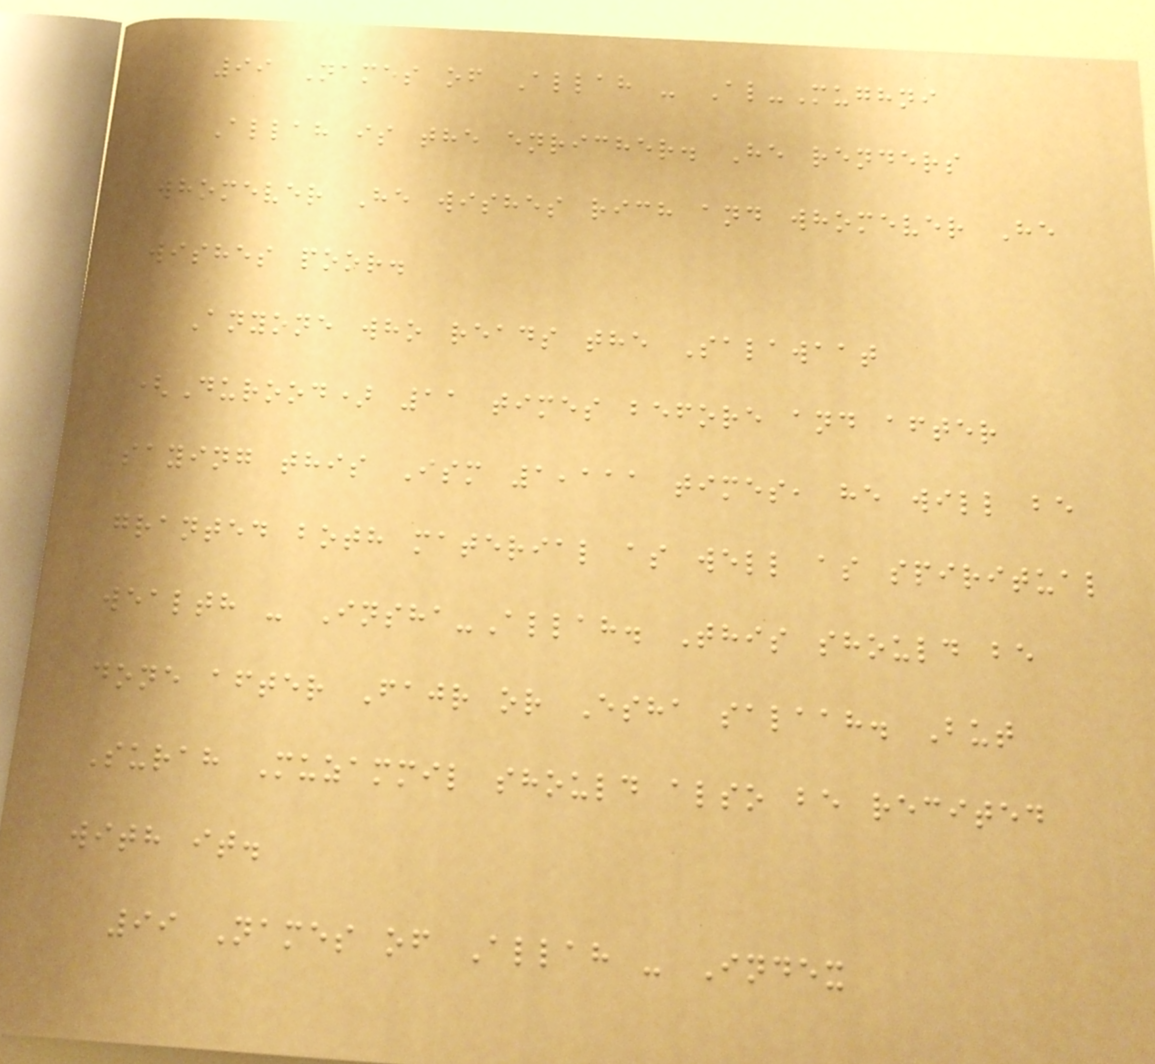99 Names of Allah - Al-Mughni
Allah is the enricher. He renders
whomever He wishes rich and whomever He
wishes poor.
Anyone who reads the Salawaat
(Durood) 11 times before and after
saying this Ism 1,111 times, he will be
granted both material as well as spiritual
wealth - Insha-Allah. This should be
done after Fajr or Esha salaah. But
Surah Muzammil should also be recited
with it.
99 Names of Allah - Index
